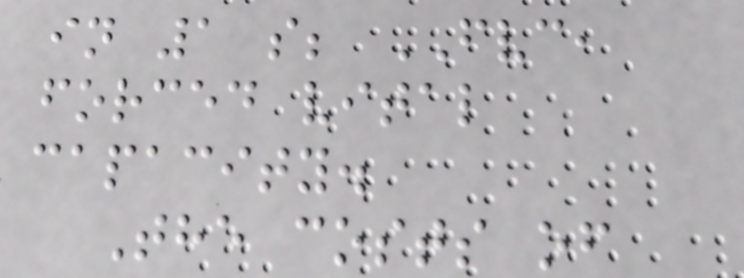in 1 s; FVC,
forced vital
capacity.
The costs of
